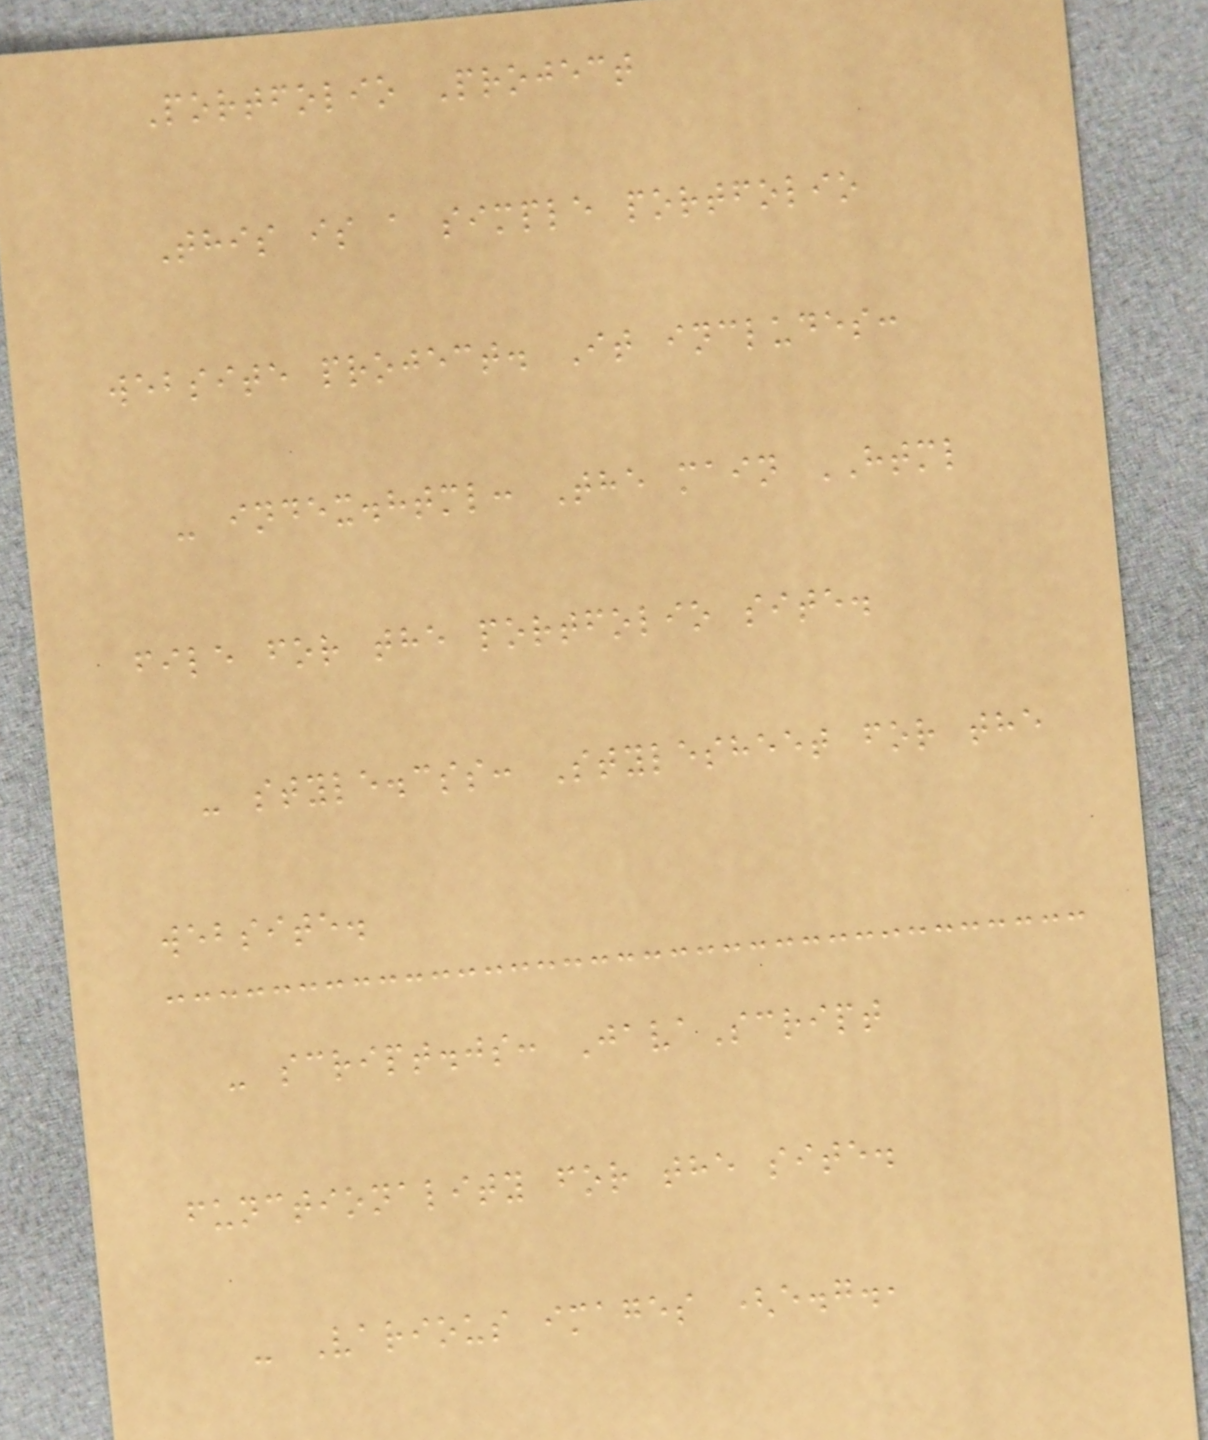Portfolio Project
This is a simple portfolio
website project. It includes:
- index.html: The main HTML
file for the portfolio site.
- style.css: Stylesheet for the
website.
- script.js: JavaScript
functionality for the site.
- Various images (e.g.,
